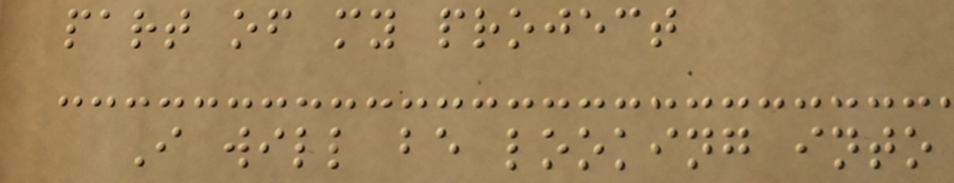part of my project
I will be looking into
